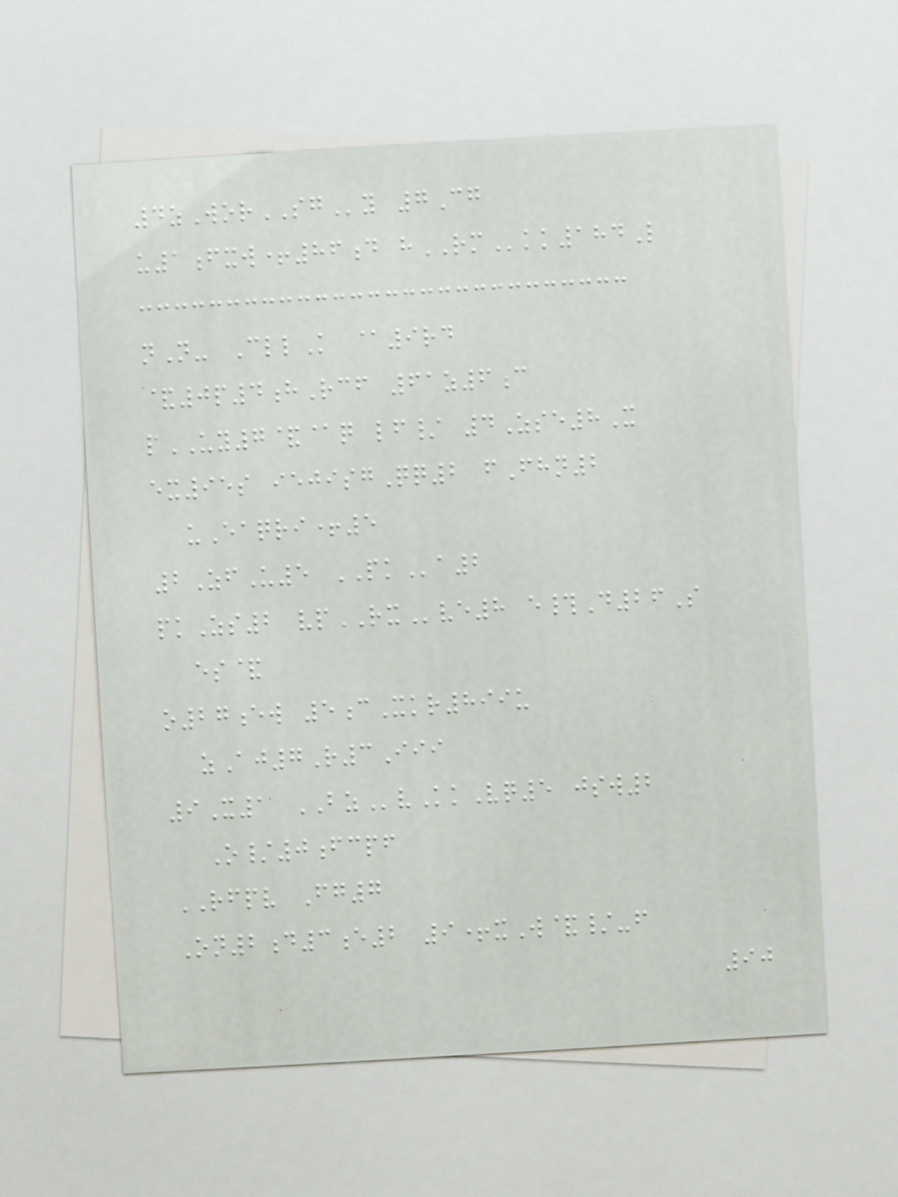4zWorSGy 7Cg
u1fxw+86d hRMkk184L
nN- CllK @9rd
&0p4hRcf 61z6c
pUY7&@q lf/ 4Zse8X
ex95s iejisgQq2 fFhn2
uEaqri+5
2ZfU5 PKa2
pkZs2 vpRXve8 e#D26S
es&
o27ew 5cXkr899u
zAj7R3Iii
9X1 BZvKkVq5 jsw2
O/0fcpf
RFPV Fg7
On2d3e2 9+xW&/-f
90
